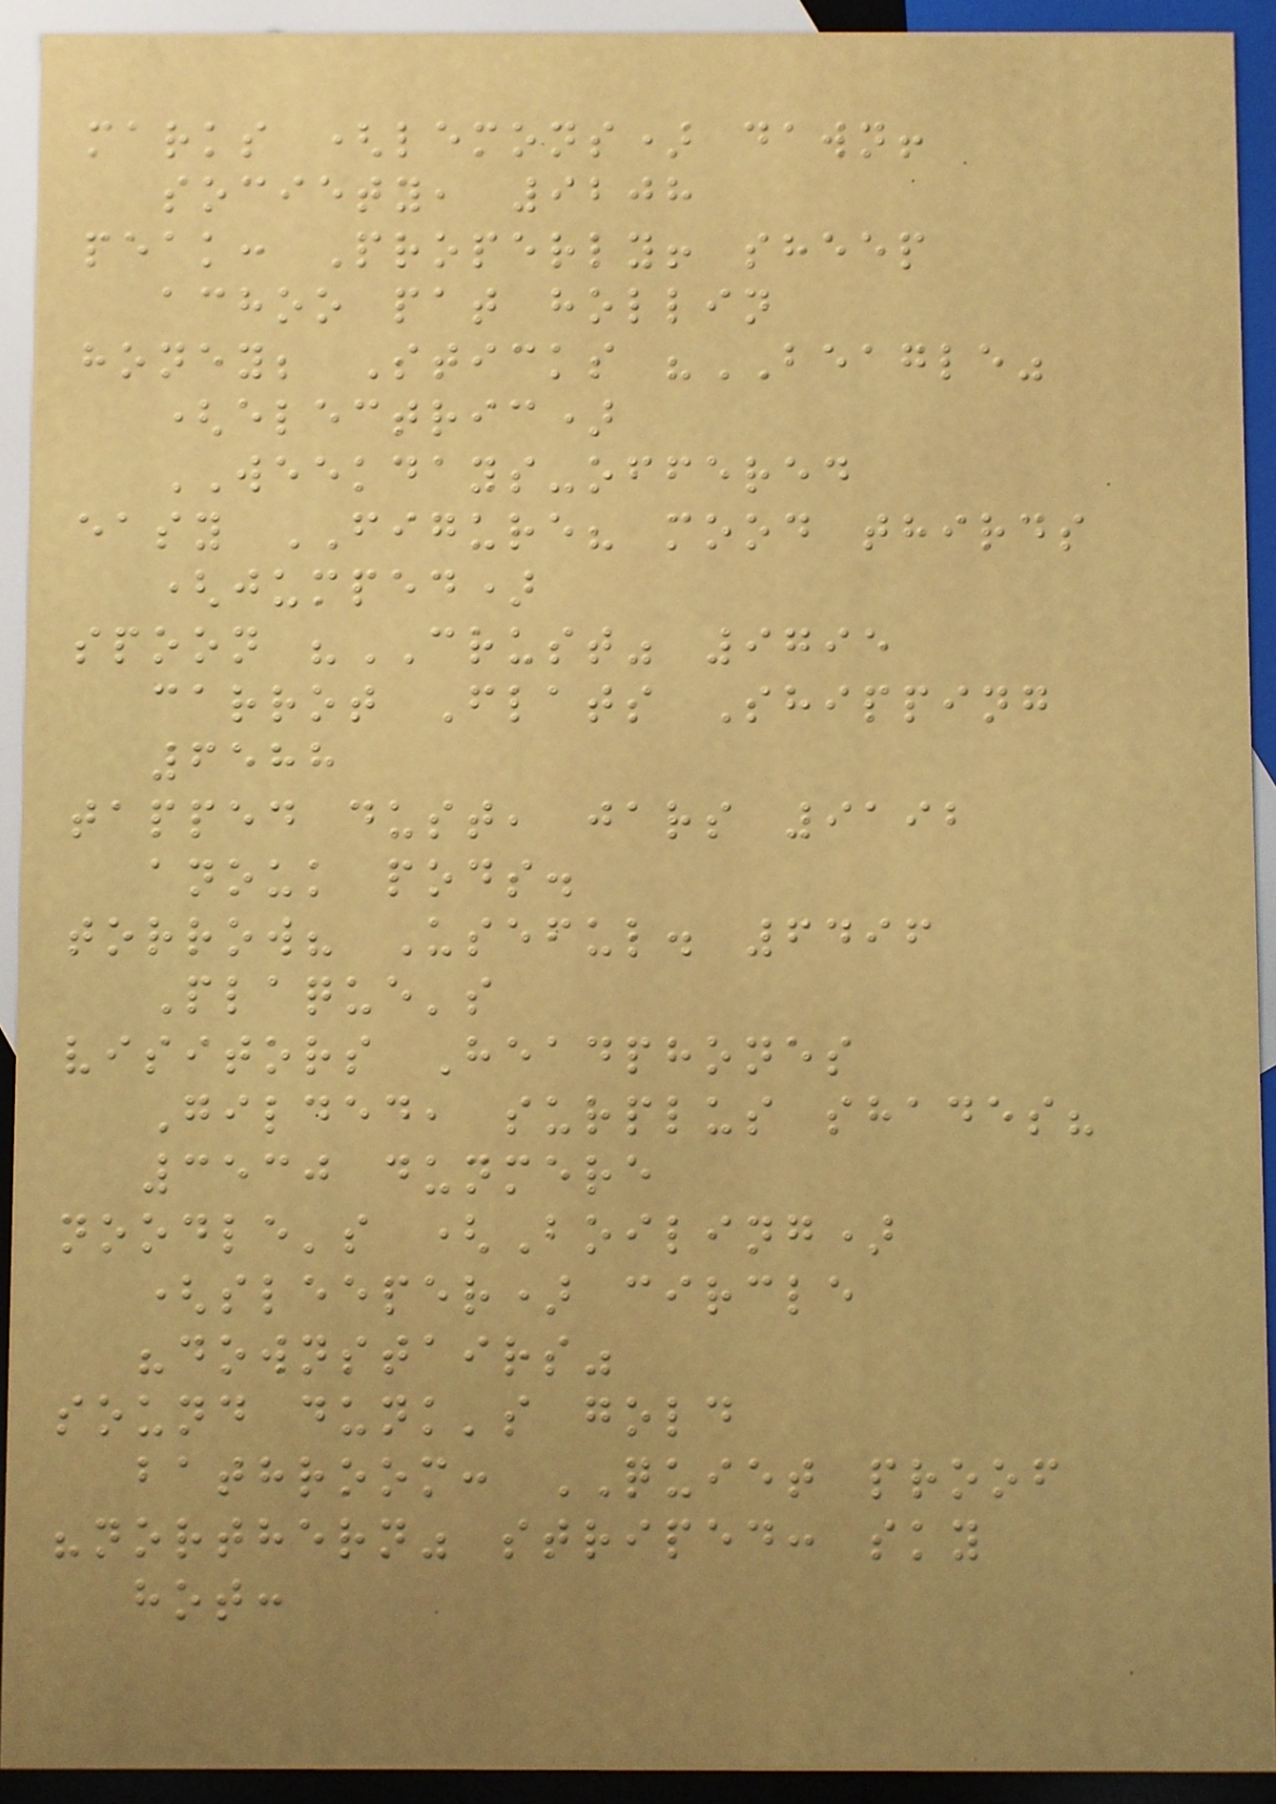marks (lemons) dawn!
society, 9208
peak: Properly! sheep
achoo pat hollin
honey; Sticks "BEAGLE"
(electric)
WEEKDAYS-offered
easy FIGURE? mood thirds
(jumped)
spoon "CRUST" 9795
carrot Flats Shipping
6588
tapped dust, jars 9192
anouk pods.
torrow? Useful. 6496
Plaque's
visitors Headphones
Gilded, surplus shades?
3530 dunmere
noodle's (Boiling)
(sleeper) circle
"downstairs"
sound dunk's gold
bathroom: QUIET proof
"northern" striped: sky
hot:
